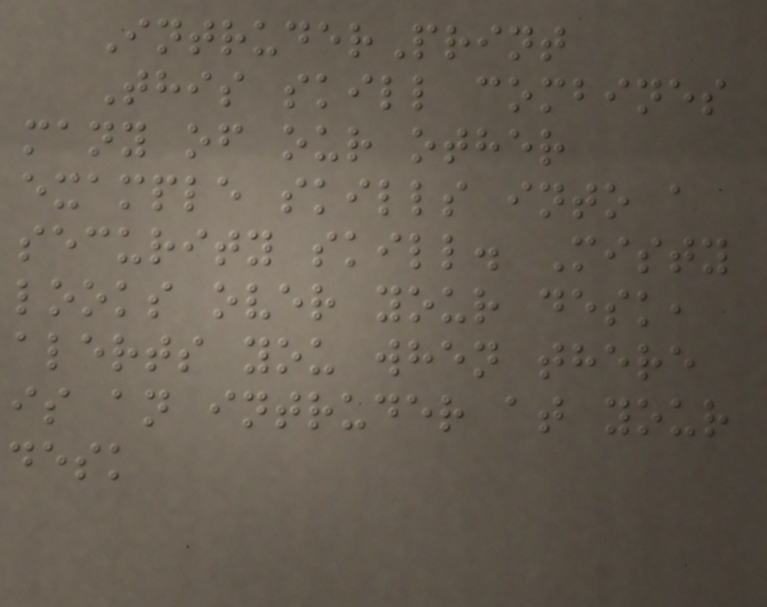IntruderPrint
This skill combines
many of our other
example skills into a
security skill. Misty
looks over your desk,
alerts you when there
is an intruder at your
desk
